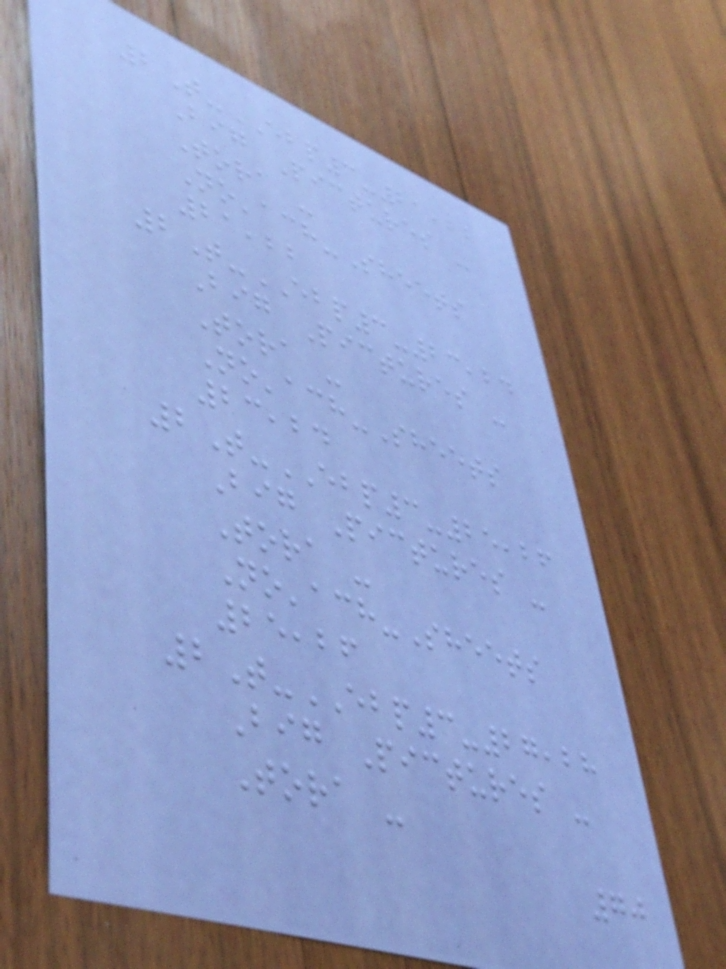2T-EBP3-21,22
Big Pictures -
Tora -
No'ach-Sheets
21,22
2T-EBP3-23,24
Big Pictures -
Tora -
No'ach-Sheets
23,24
2T-EBP3-25,26
Big Pictures -
Tora -
No'ach-Sheets
25,26
2T-EBP3-27,28
Big Pictures -
Tora -
70
